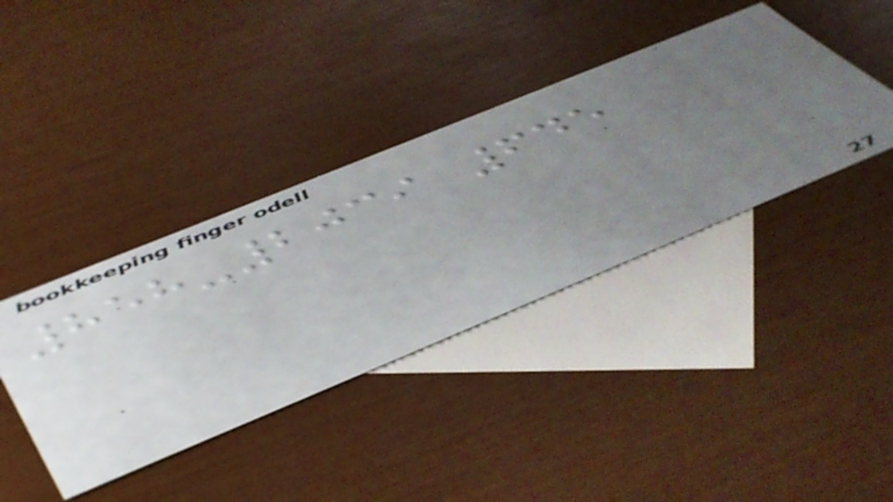858-2039 645
